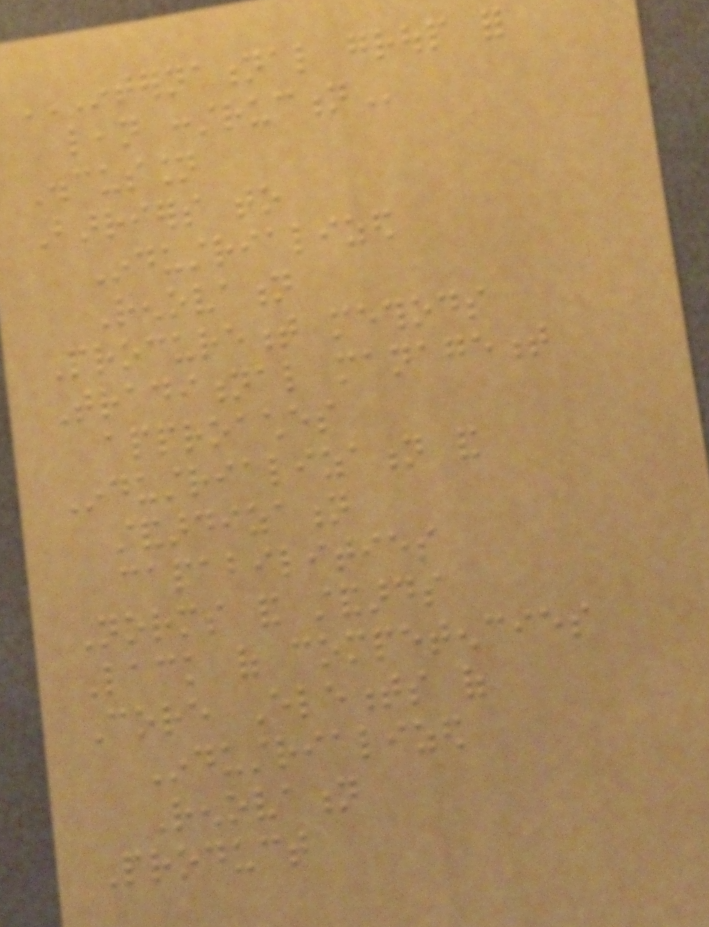INTERNATIONAL GROUP FOR
LEAN CONSTRUCTION
Discussion
Barriers to
Industrialized
Renovation
Procurement methods
Traditional management
approaches
Industrialization and
standardization
capabilities
Norms and standards
Lack of competencies
Core Elements of
Industrialized
Renovation
Product
